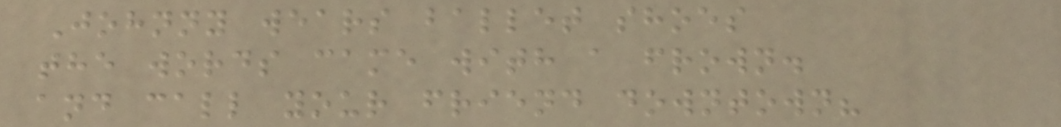Johnny wears ballet shoes
the words came with a frown.
and call your friend downtown?
